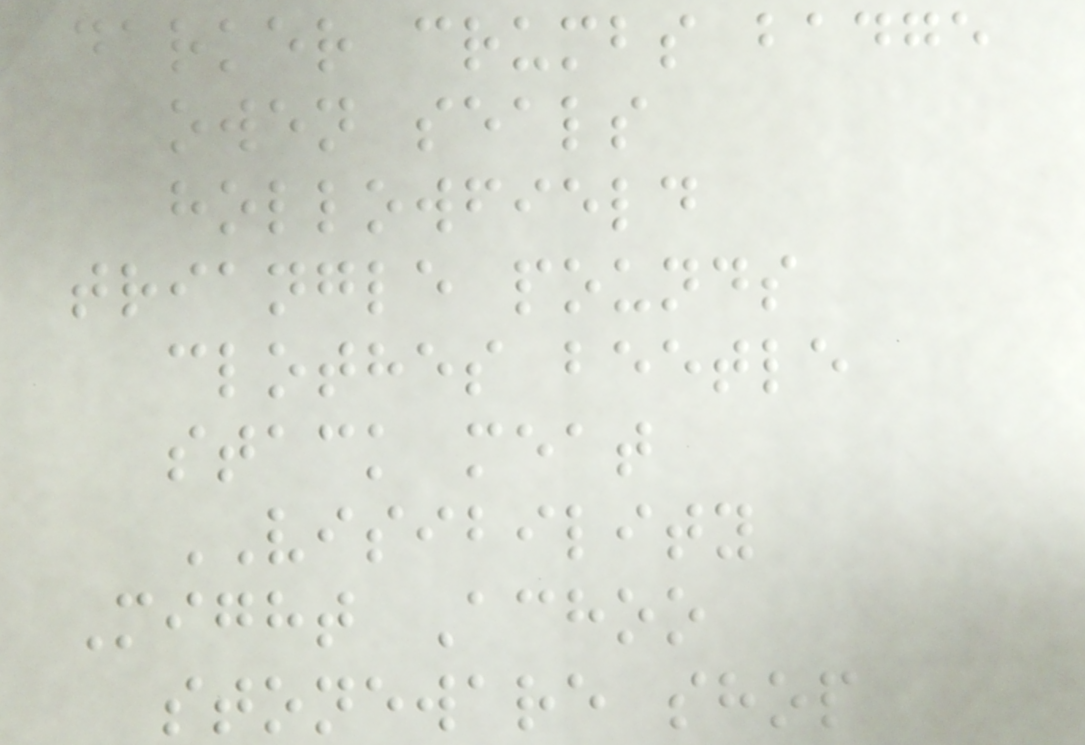darker crumbs badge
owen seals
hollowfield
triangle pounds
clothes beetle
stack meat
VISIBILITY
Might Achoo
stoneware shop
